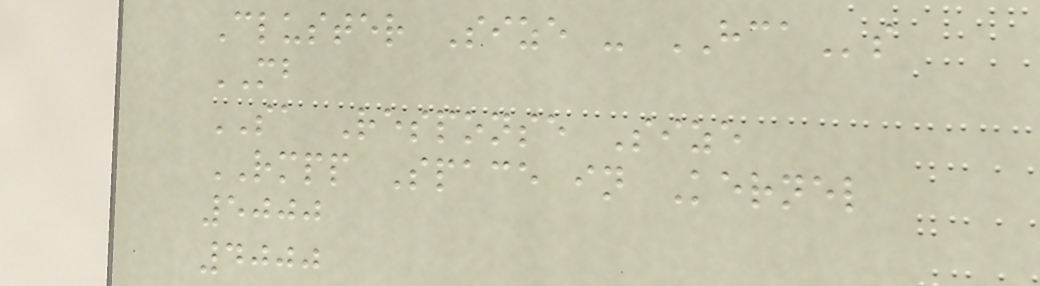Cluster Size - HCAs
MB
SA Response Size
RMPP Space in Kernel
5000
4000
